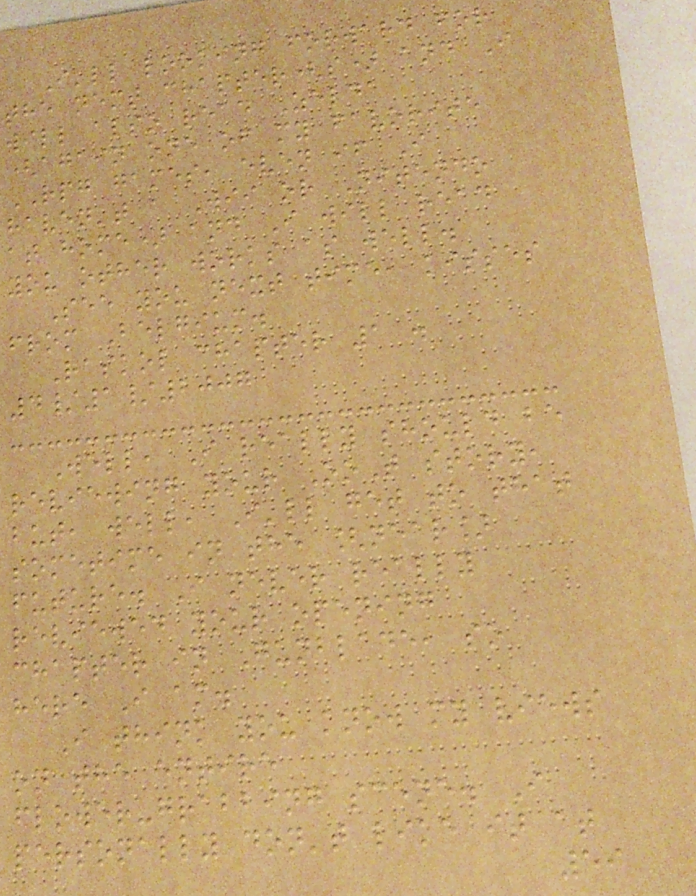I'll looking forward for
the next chapter(s) and I
will also read Zelda
(again one of my favorite
RPG games, even if I
haven't a Wii or Nitendo
at home) and I will read
you other works as well.
See you next time, kisses
from Belgium.
Raskol chapter 1 .
4/1/2007
Well, I really should be
reviewing your OoT story,
but, well, I'll get to that
sometime in the [near]
future. I never really
reviewed your opening
chapter in Gunblade, so
here I am.
I think you know my views
on the entire
flower-grabbing scene. I
personally don't like it at
59
